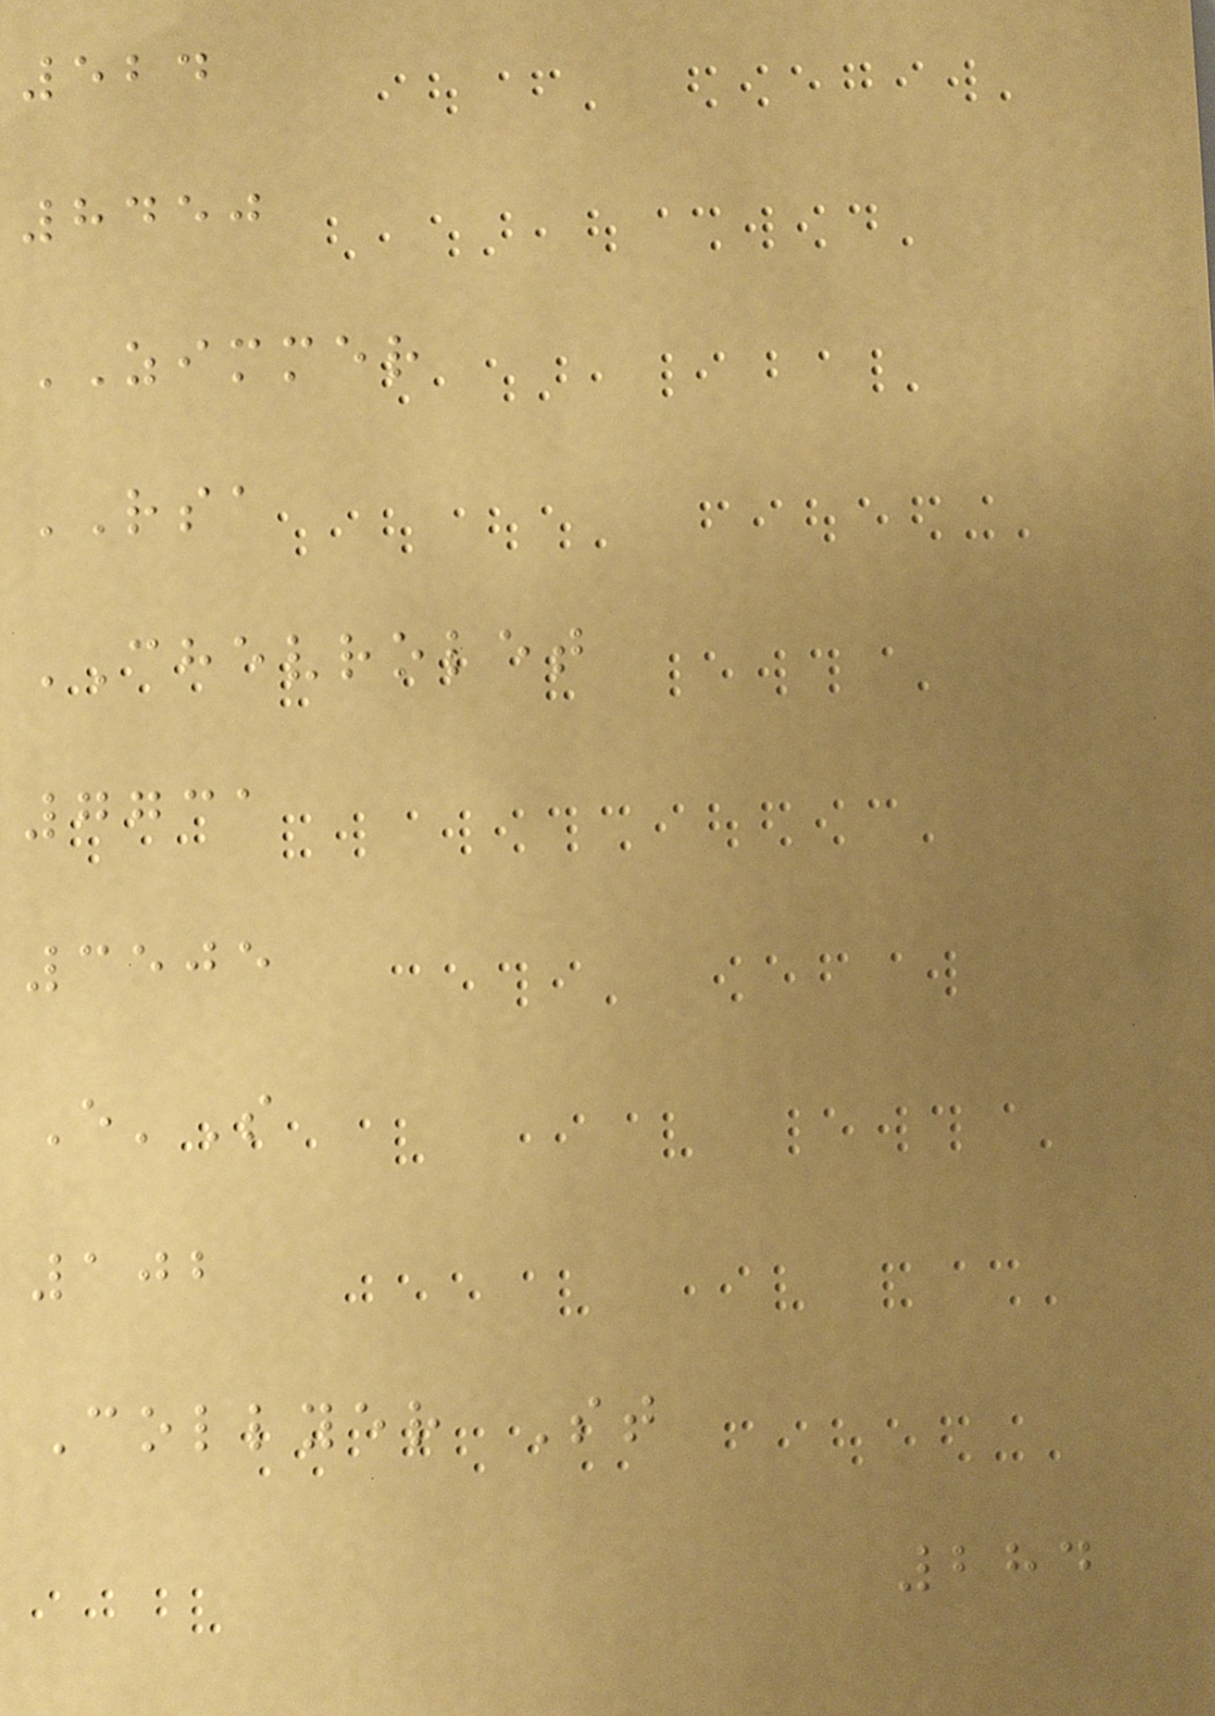524
8450
ZIMMER
RSA
CHEVROLET
7731
3505
E'S
102
Collyer St
284
